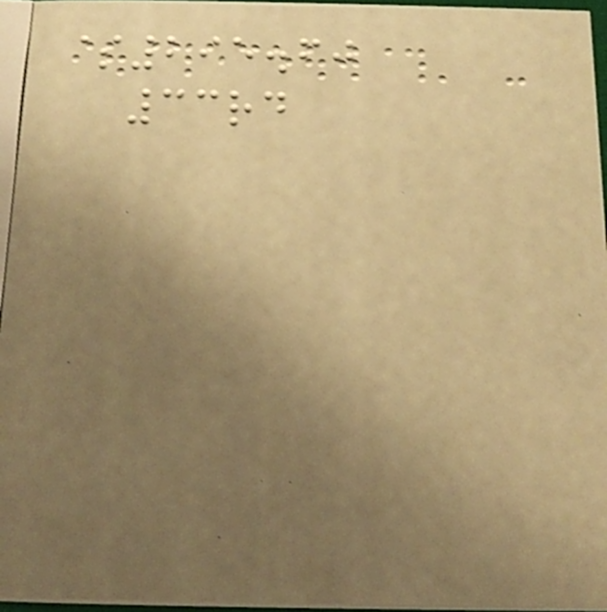$295.60
33rd
